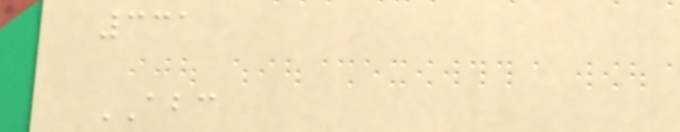331
ABC
